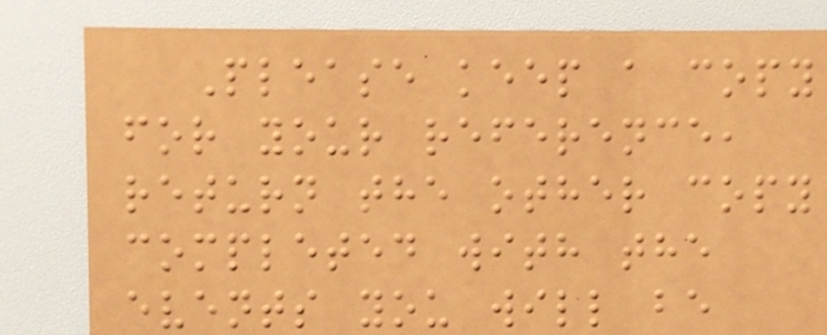Please keep a copy
for your reference,
return the other copy
completed with the
events you will be
